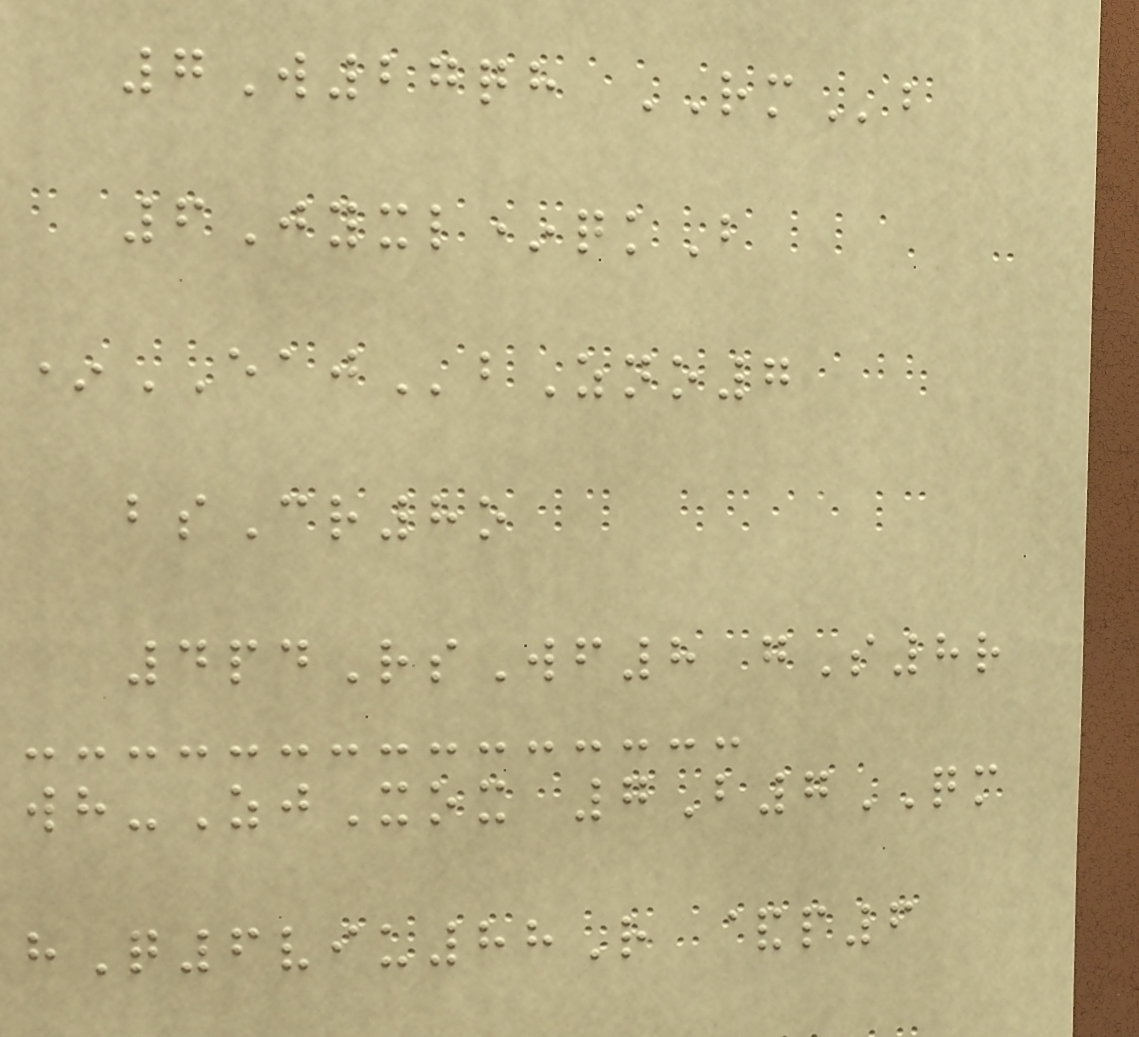7W27qh RMb
6Jyxl*qkB
*EAJbZno7
bsCr8o
4pdRsWf8 gS8r
wh-ZjXox 7B7QM
hQ6viu88R &p6
